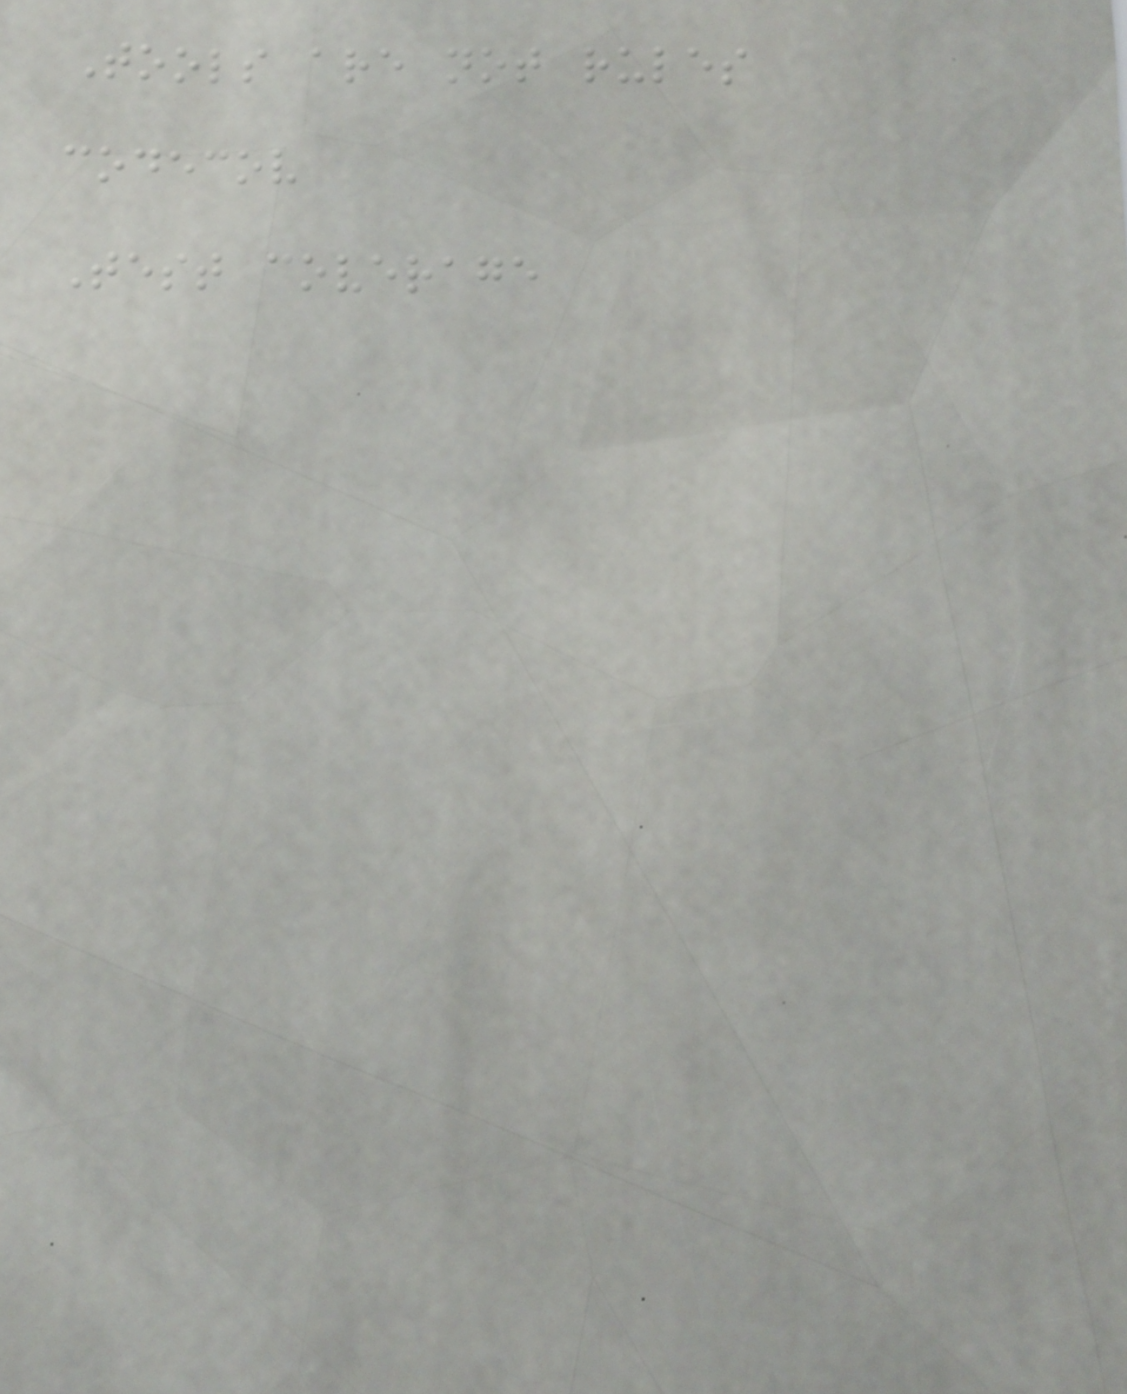Tools are not rules
codecov
Test coverage
